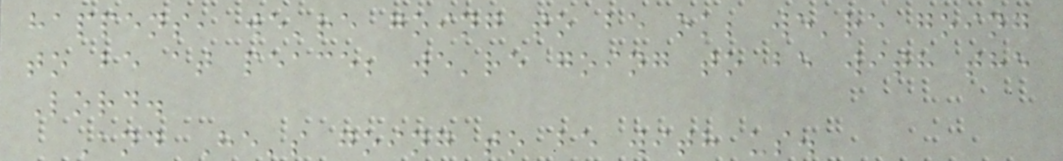happens, we're going to be ok; we're going
to be at peace; we're going to be with the
Lord.
And He's going to be with us.
